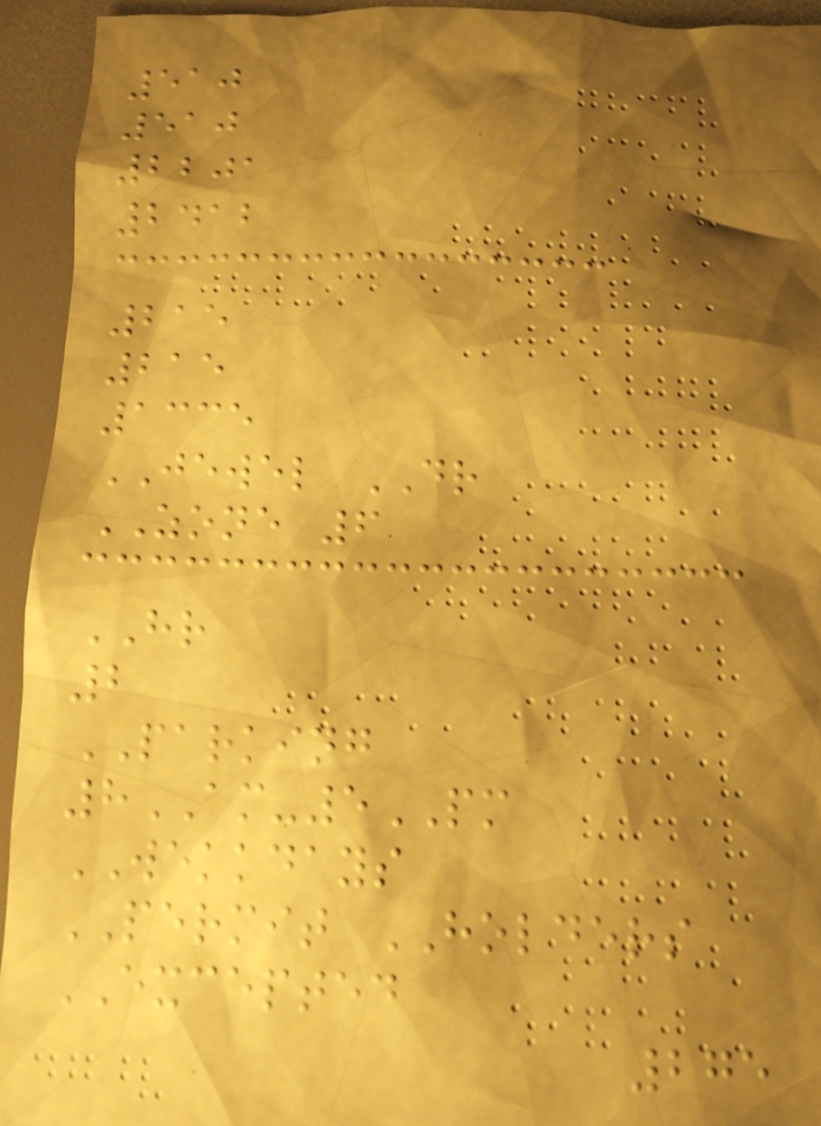510
510
2201
2412
215
215
1335
JEWEL DR
ZONE 6
HR
2
PARKING
8AM-5PM
WEKKDAYS
PERMIT HOLDERS
EXCEPTED
275
